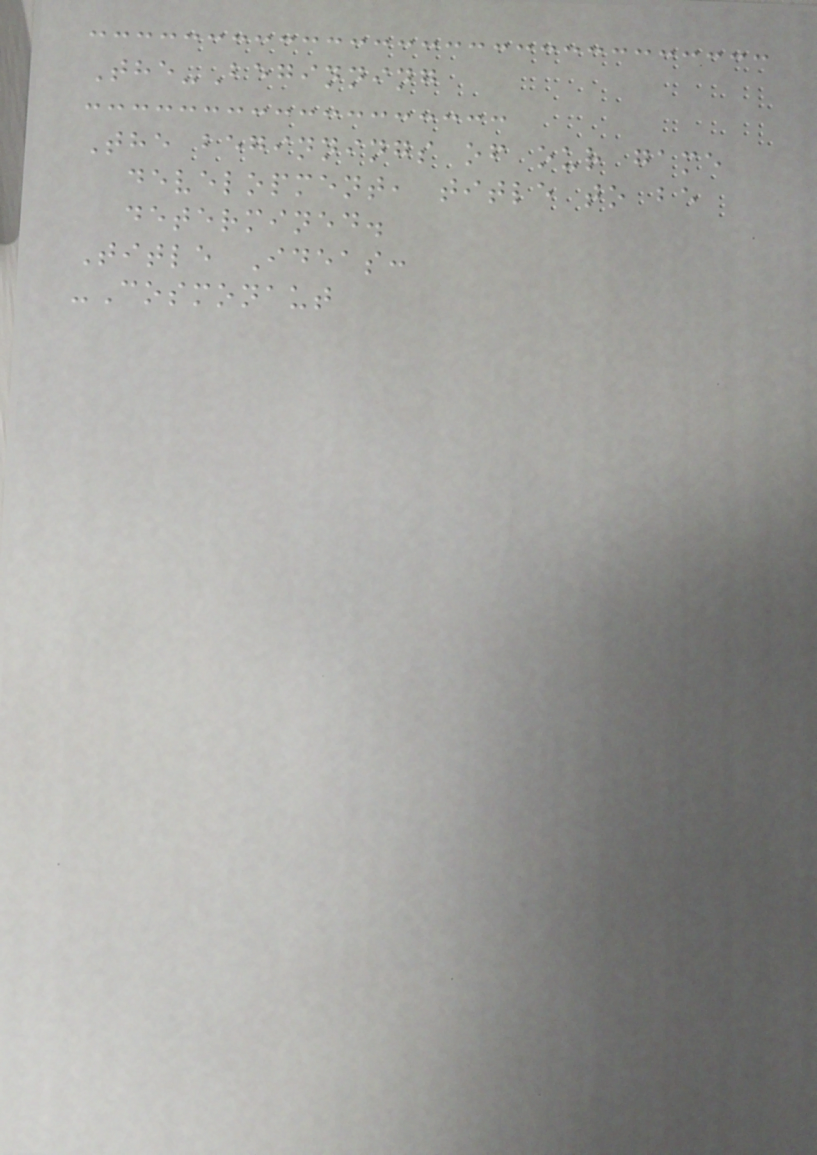The-Beginning
The beginnings of our game
development, title to be
determined.
Title Ideas:
-Cosmonaut
